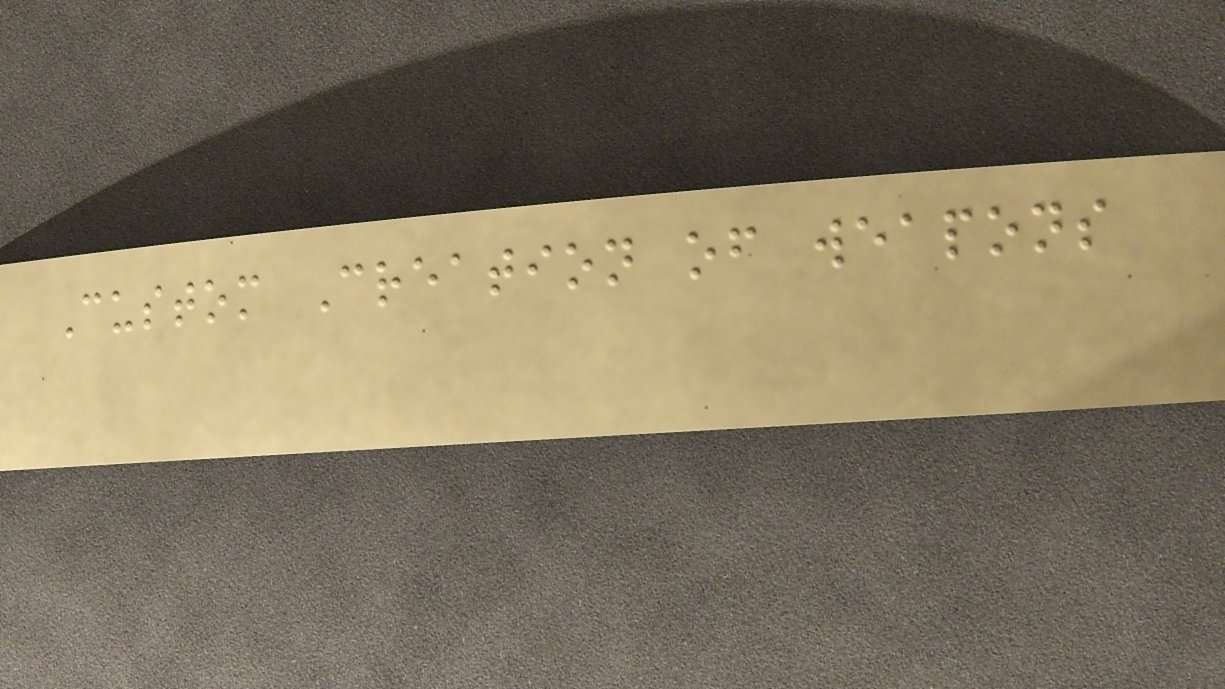Custom Creation of weapons
